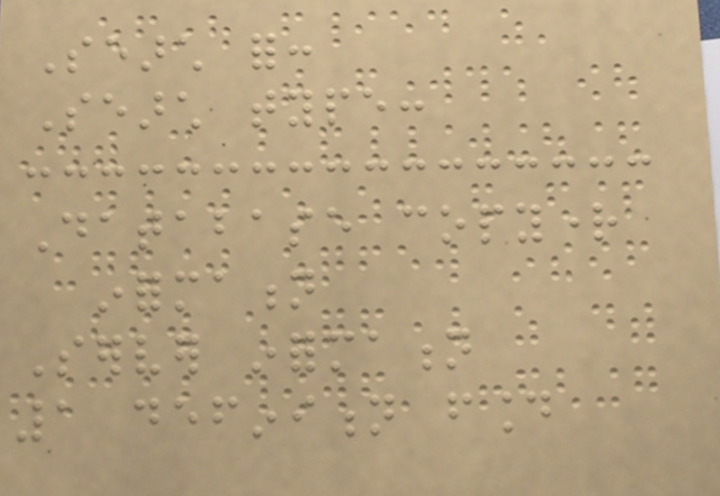Search for:
Search type:
Database copyright
information
Server information
1 definition found
